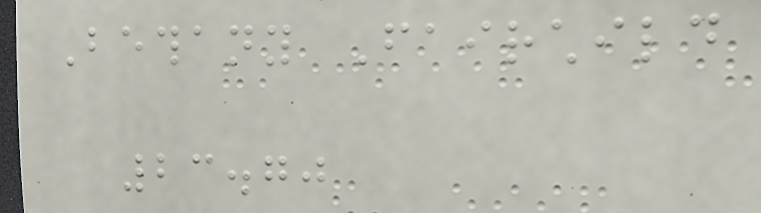Bethany Fairchild
23.70
